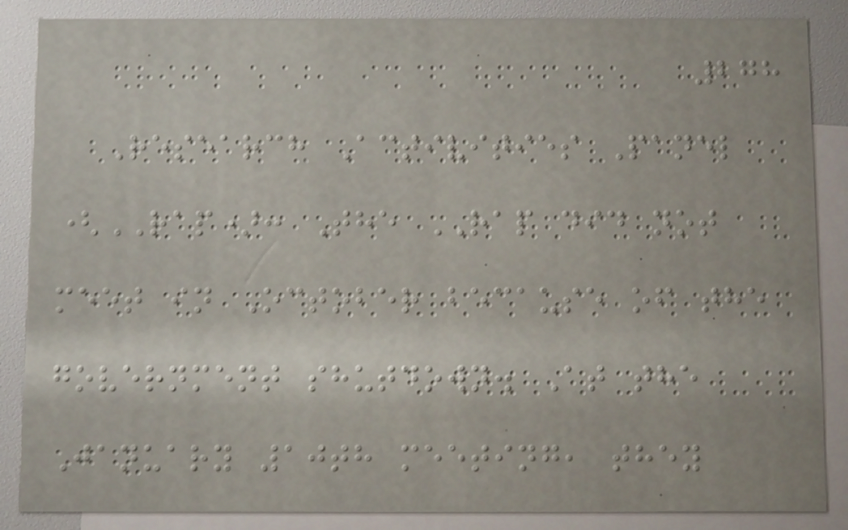278
Research Activities Panel
(RAP): The RAP did not
meet in October because of the
government shutdown. At the
January 10th meeting, they
